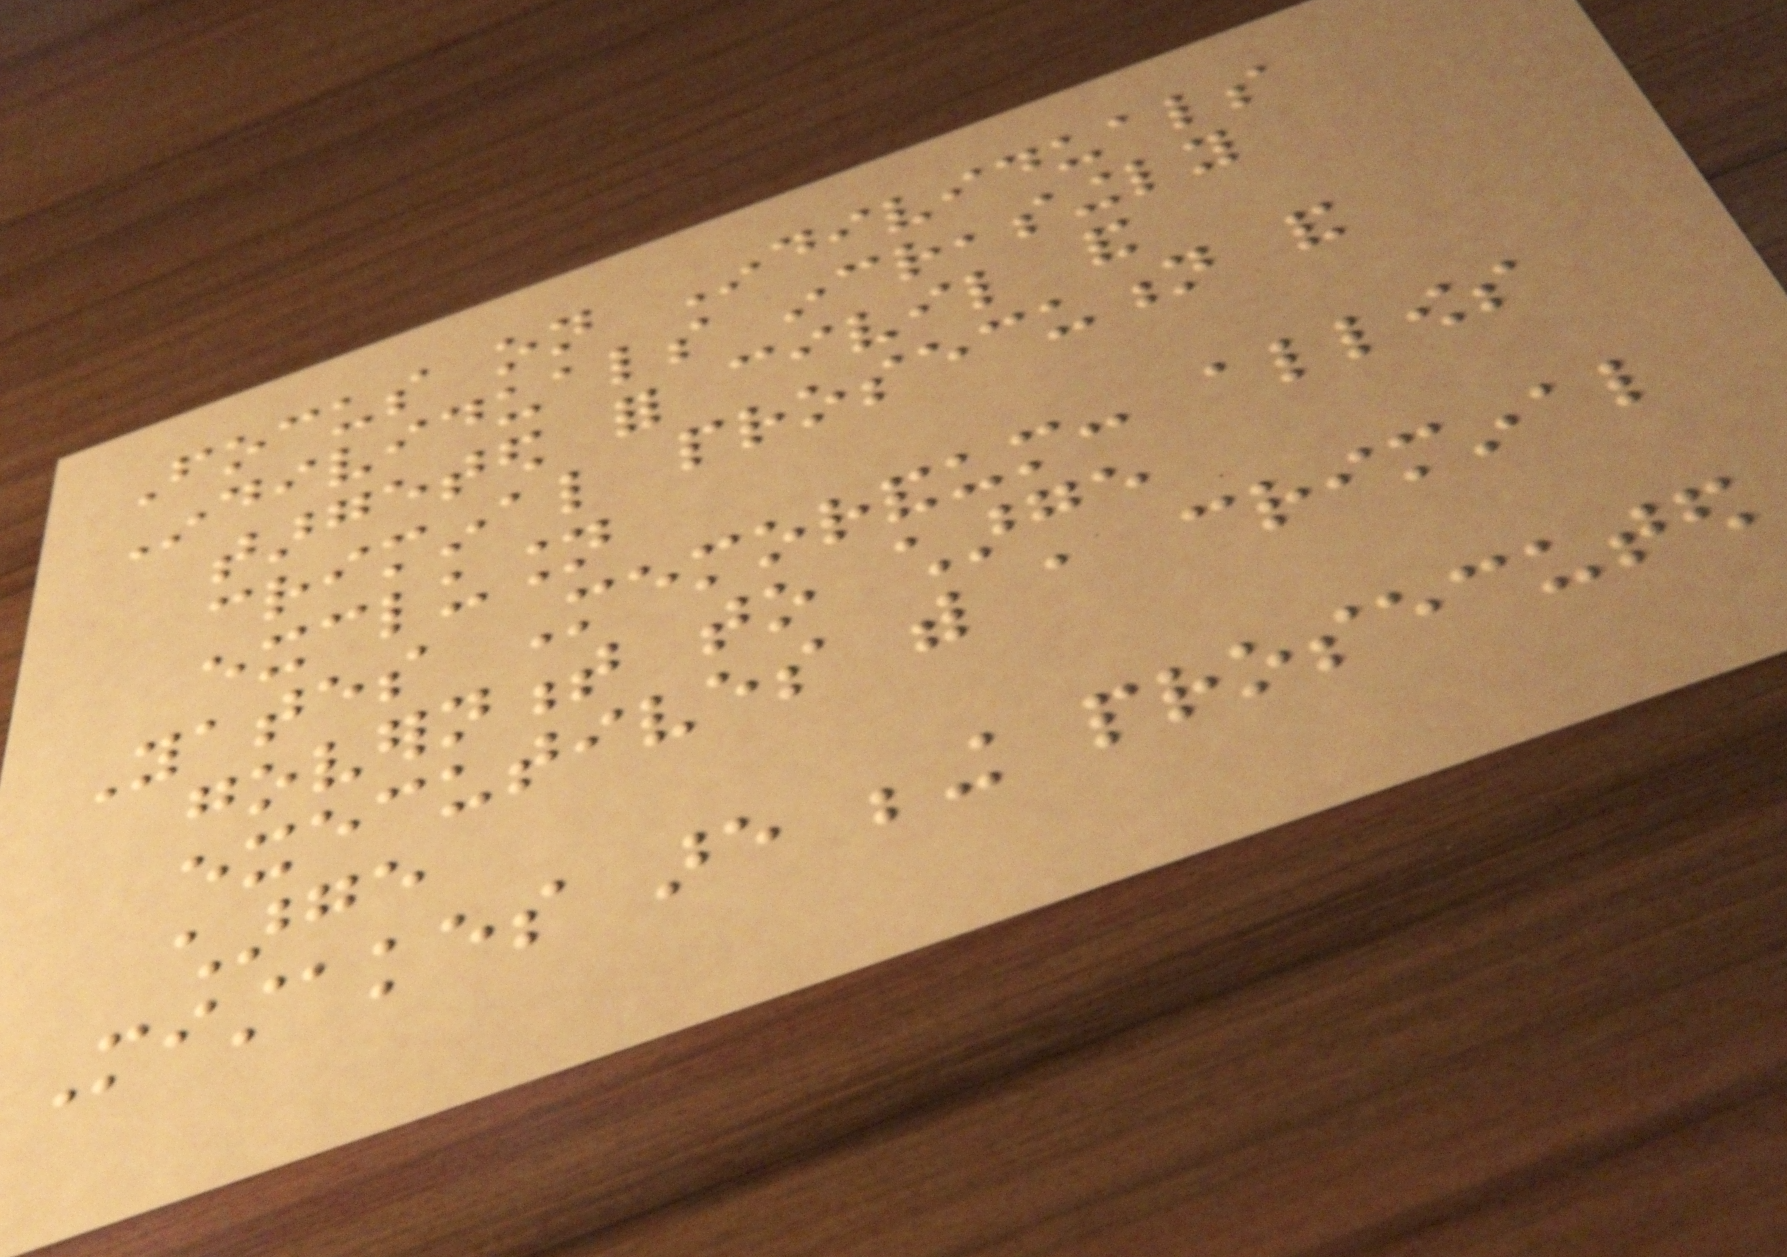Focus on Individuals
Individuals increasingly
targeted for civil and
criminal prosecution and
exclusion
Yates Memorandum: allows
government to charge
executives with a criminal
charge
Mistakes are being prosecuted
